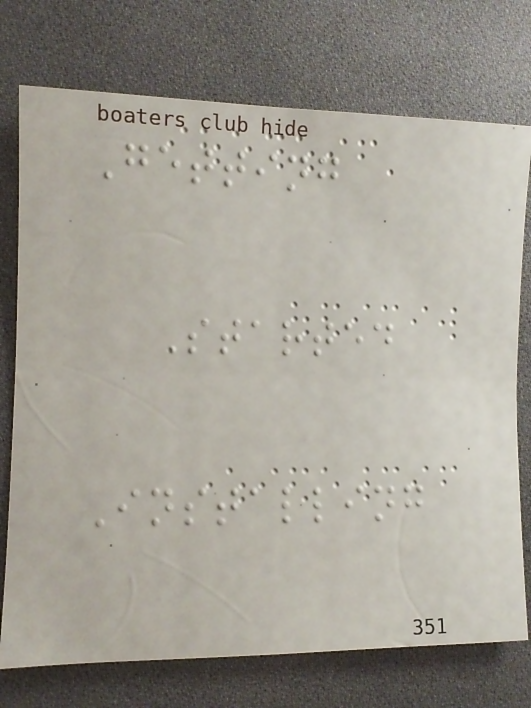Getting
Started
Installing
